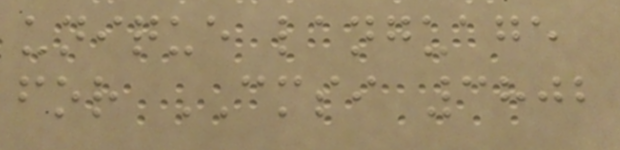unique language
for CMSI 3802
